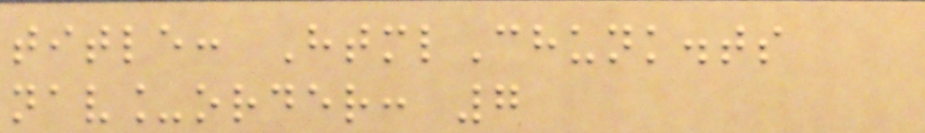title: HtmlChunk.ts
nav_order: 7
